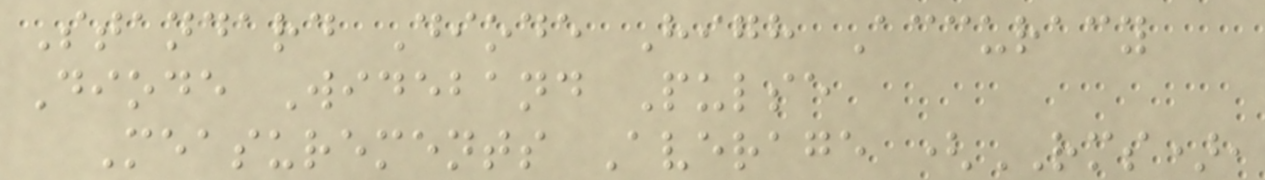Standard Diode High Accuracy
Diode Wideband Pulse
Measurements Average (RMS),
